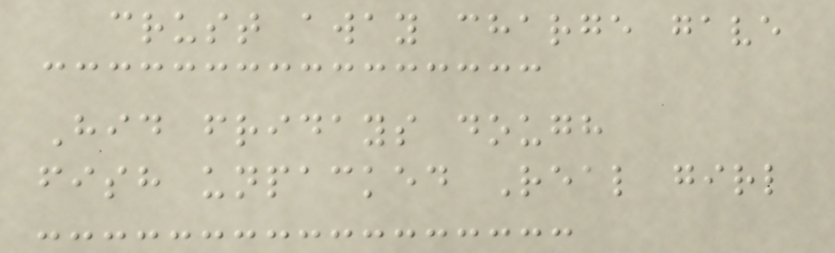crust away charge gave
Hid fridays dough
fish unpacked Real girl
